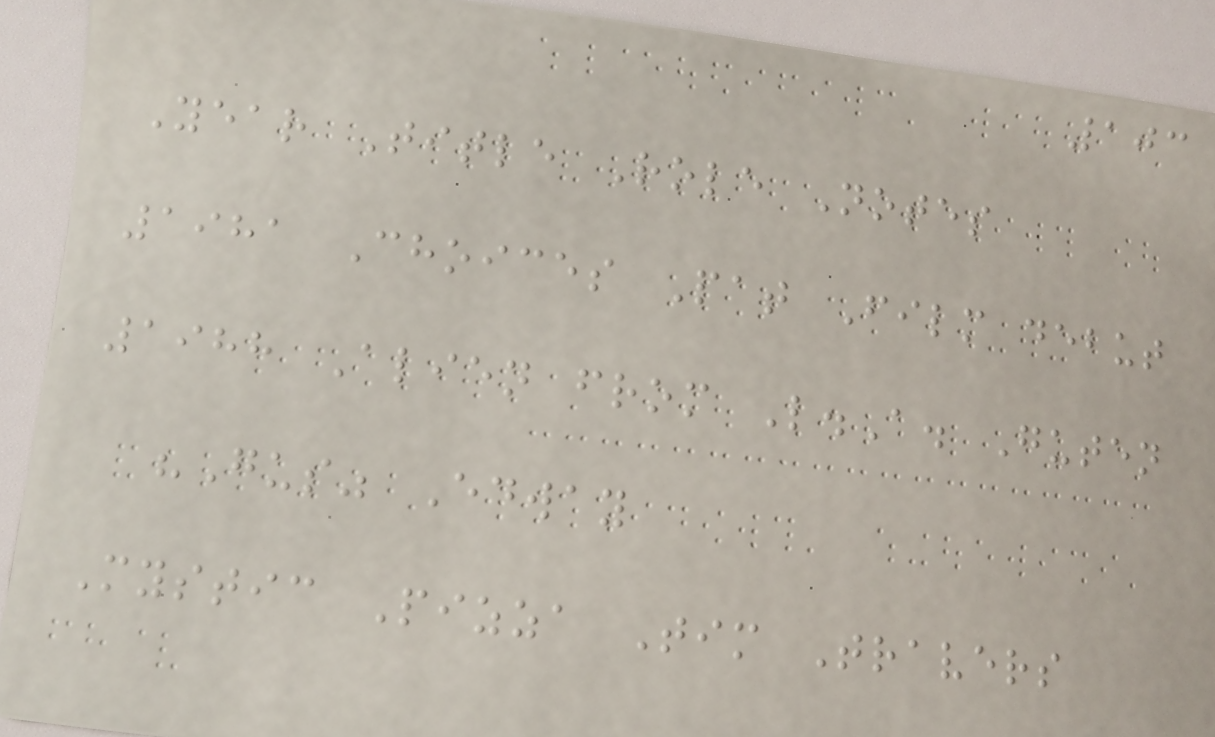103
Year Title Role Notes
1981 Choices Pat Film debut
1988 Alien from L.A. Guten
"Gus" Edway
Mystic Pizza Tim Travers
